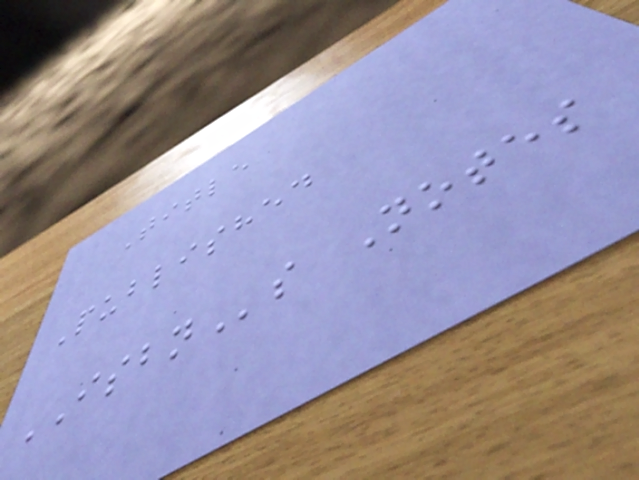Title
Published
ISBNs Notes
